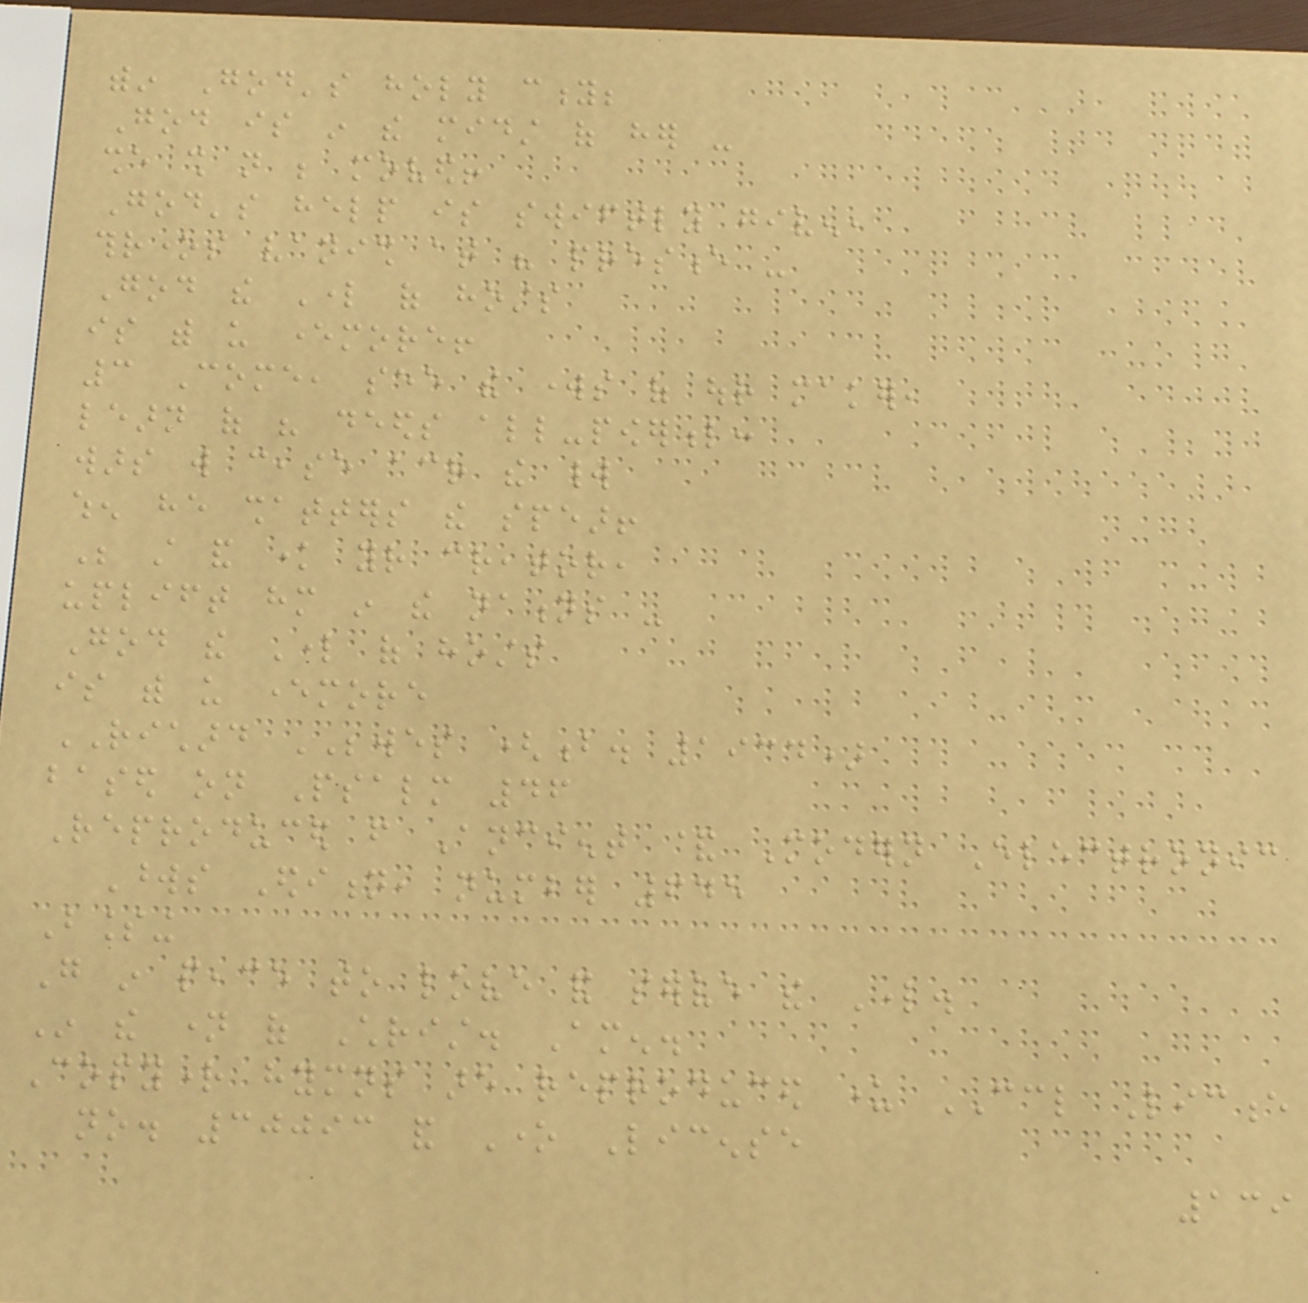within God's holy city;
God is in the midst of her -
she shall not be moved!
God's help is swiftly given,
thrones vanish at his presence -
God the Lord of hosts
is with us evermore!
3 Come, see the works of our maker,
learn of his deeds all-powerful:
wars will cease across the world
when he shatters the spear!
Be still and know your creator,
uplift him in the nations -
God the Lord of hosts
is with us evermore
RICHARD BEWES (b. 1934)
based on Psalm 46
Reproduced from Ancient & Modern Electronic
Words Edition, number 645
Blessing
Go in peace to love and serve the Lord.
In the name of Christ. Amen.
Copyright hymns are reproduced under CCL Licence
no. 30093 and One License
139
